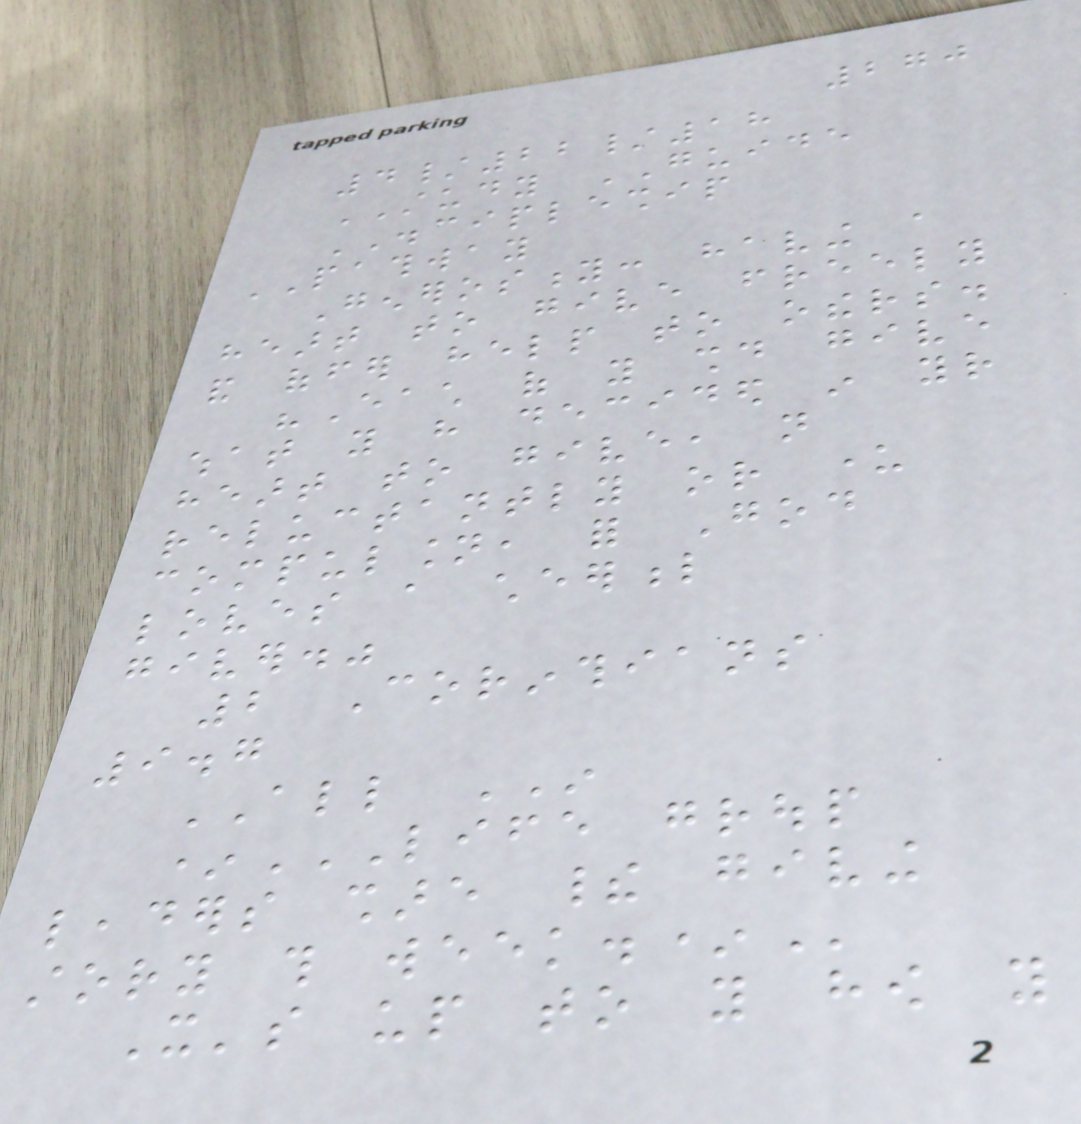270
4/22/18
STUDY GUIDE
DISCIPLESHIP
PATHWAY
Generosity: having a
heart to give freely
and offer help to others.
"Each of you should give
what you have decided in your
heart to give, not
reluctantly or under
compulsion, for God
loves a cheerful
giver."
2 Corinthians
9.7
ALL IN
*LIFE GROUP
LEADERS SHARE THEIR GIVING
STORY THIS WEEK.*
It's up to you how you
